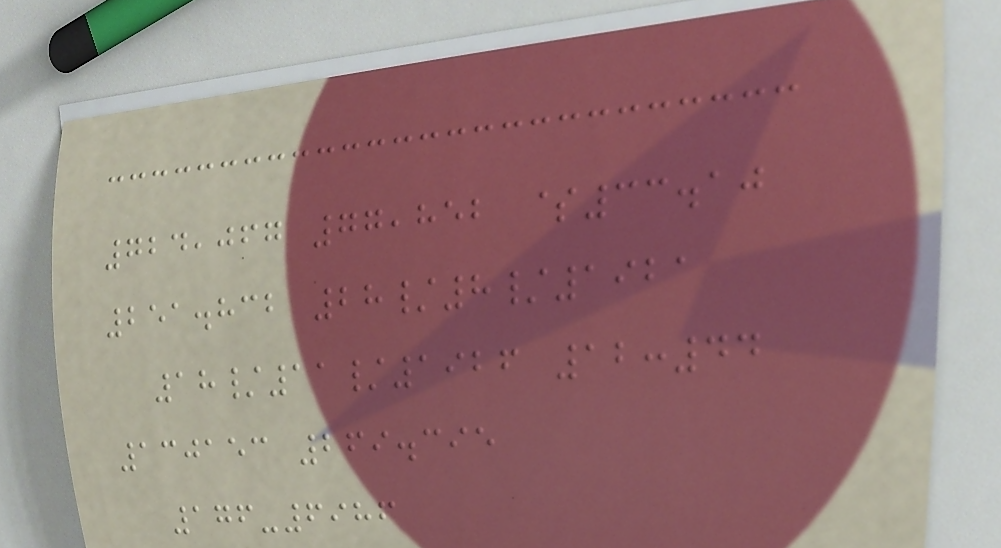724,067 77,852 $33.10
251.832 28/8/1921
18/11/1926 12:44
130153 269.395
176-6986
